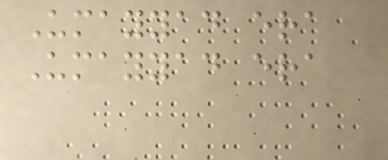Umayyad era
Umayyad era
